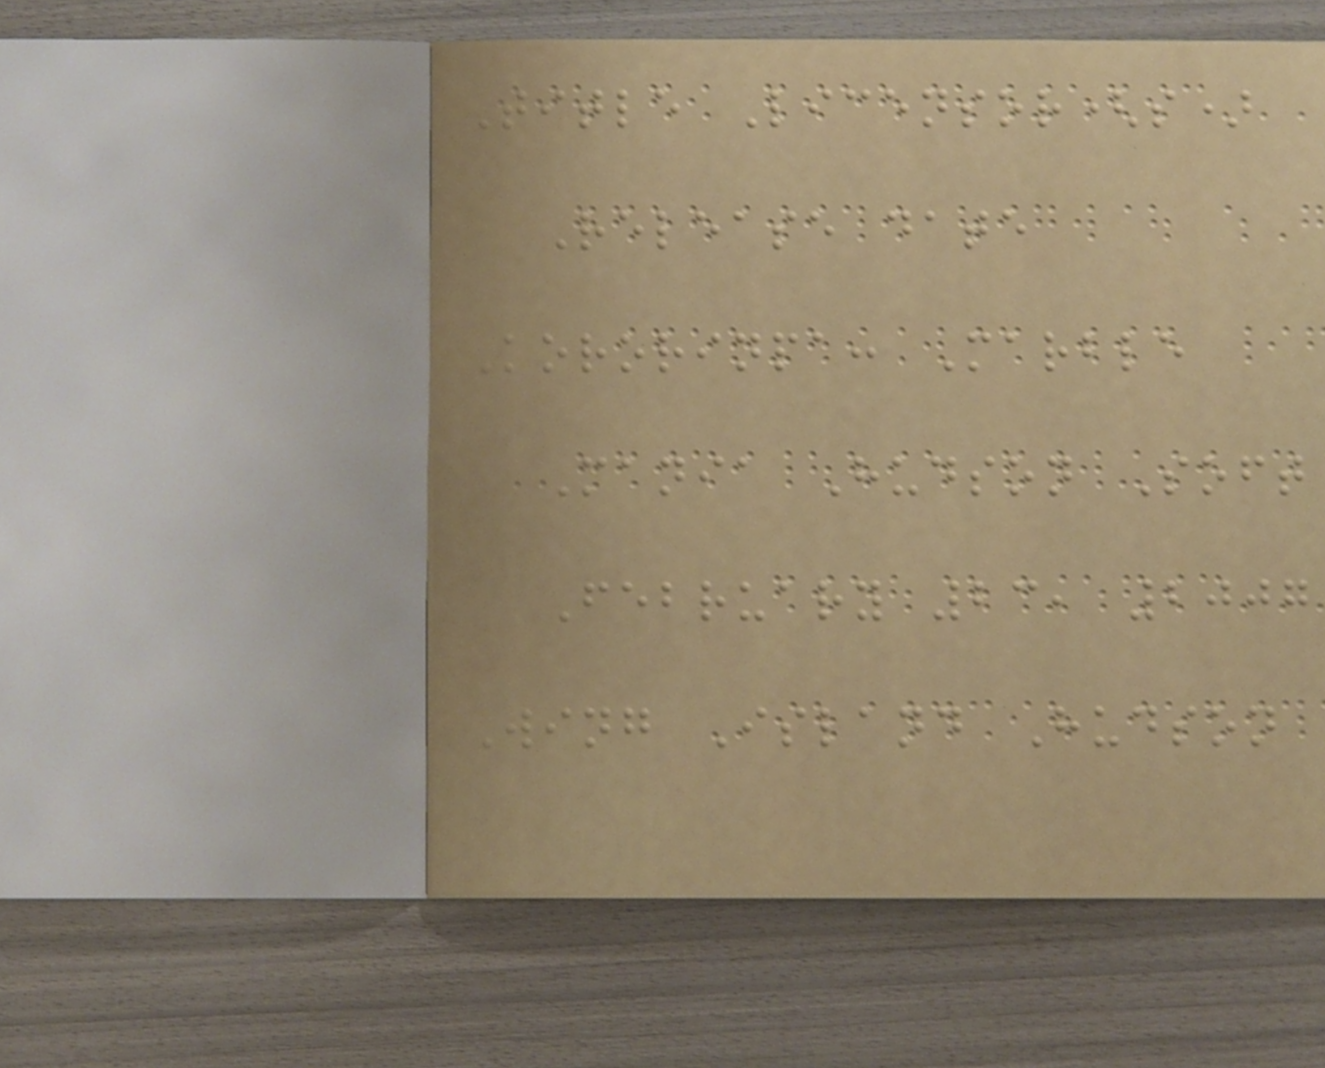Title Licensor(s)
Release date
Kororinpa: Marble
Mania Hudson Soft
February 23, 2007
Wing Island Hudson
